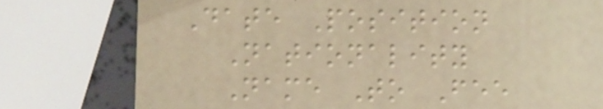Date Position
Nationality
Name To Fee
